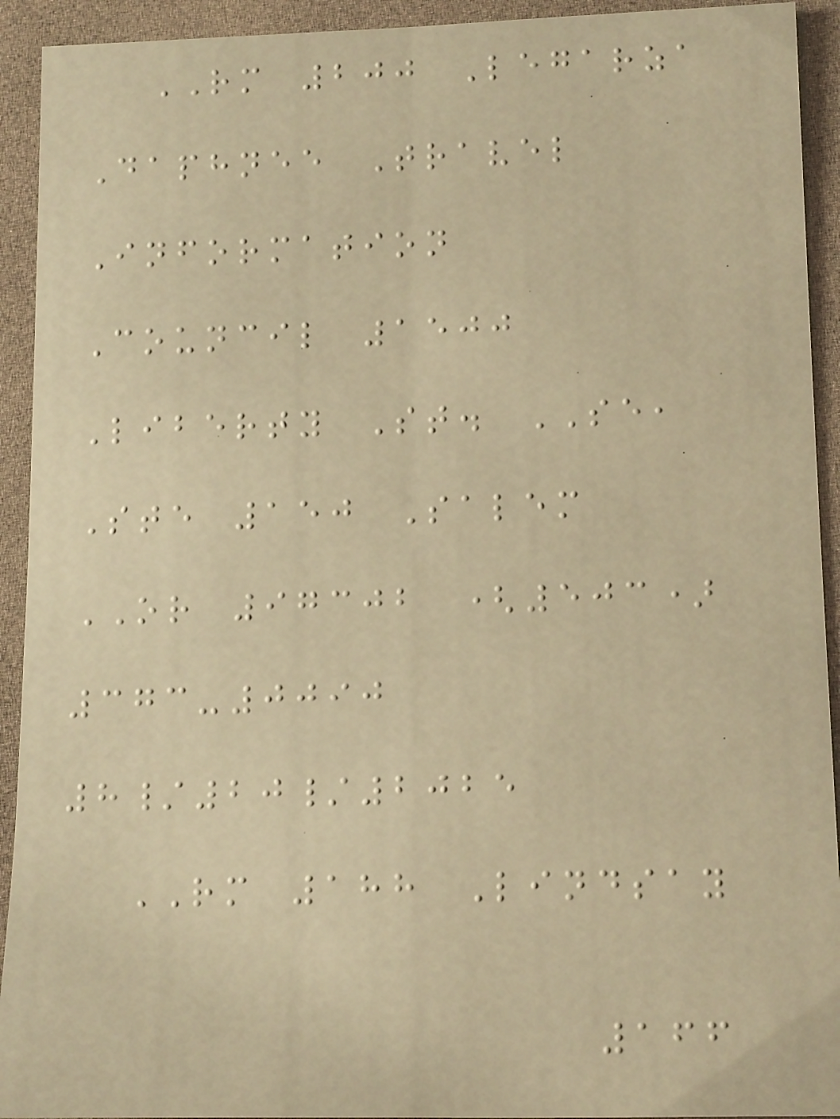RM 200 Legarza
Daphnee Travel
Information
Council 1500
Liberty St. SE,
Ste 150 Salem
OR 97302 (503)
373-0090
8/20/2025
RM 188 Lindsay
166
